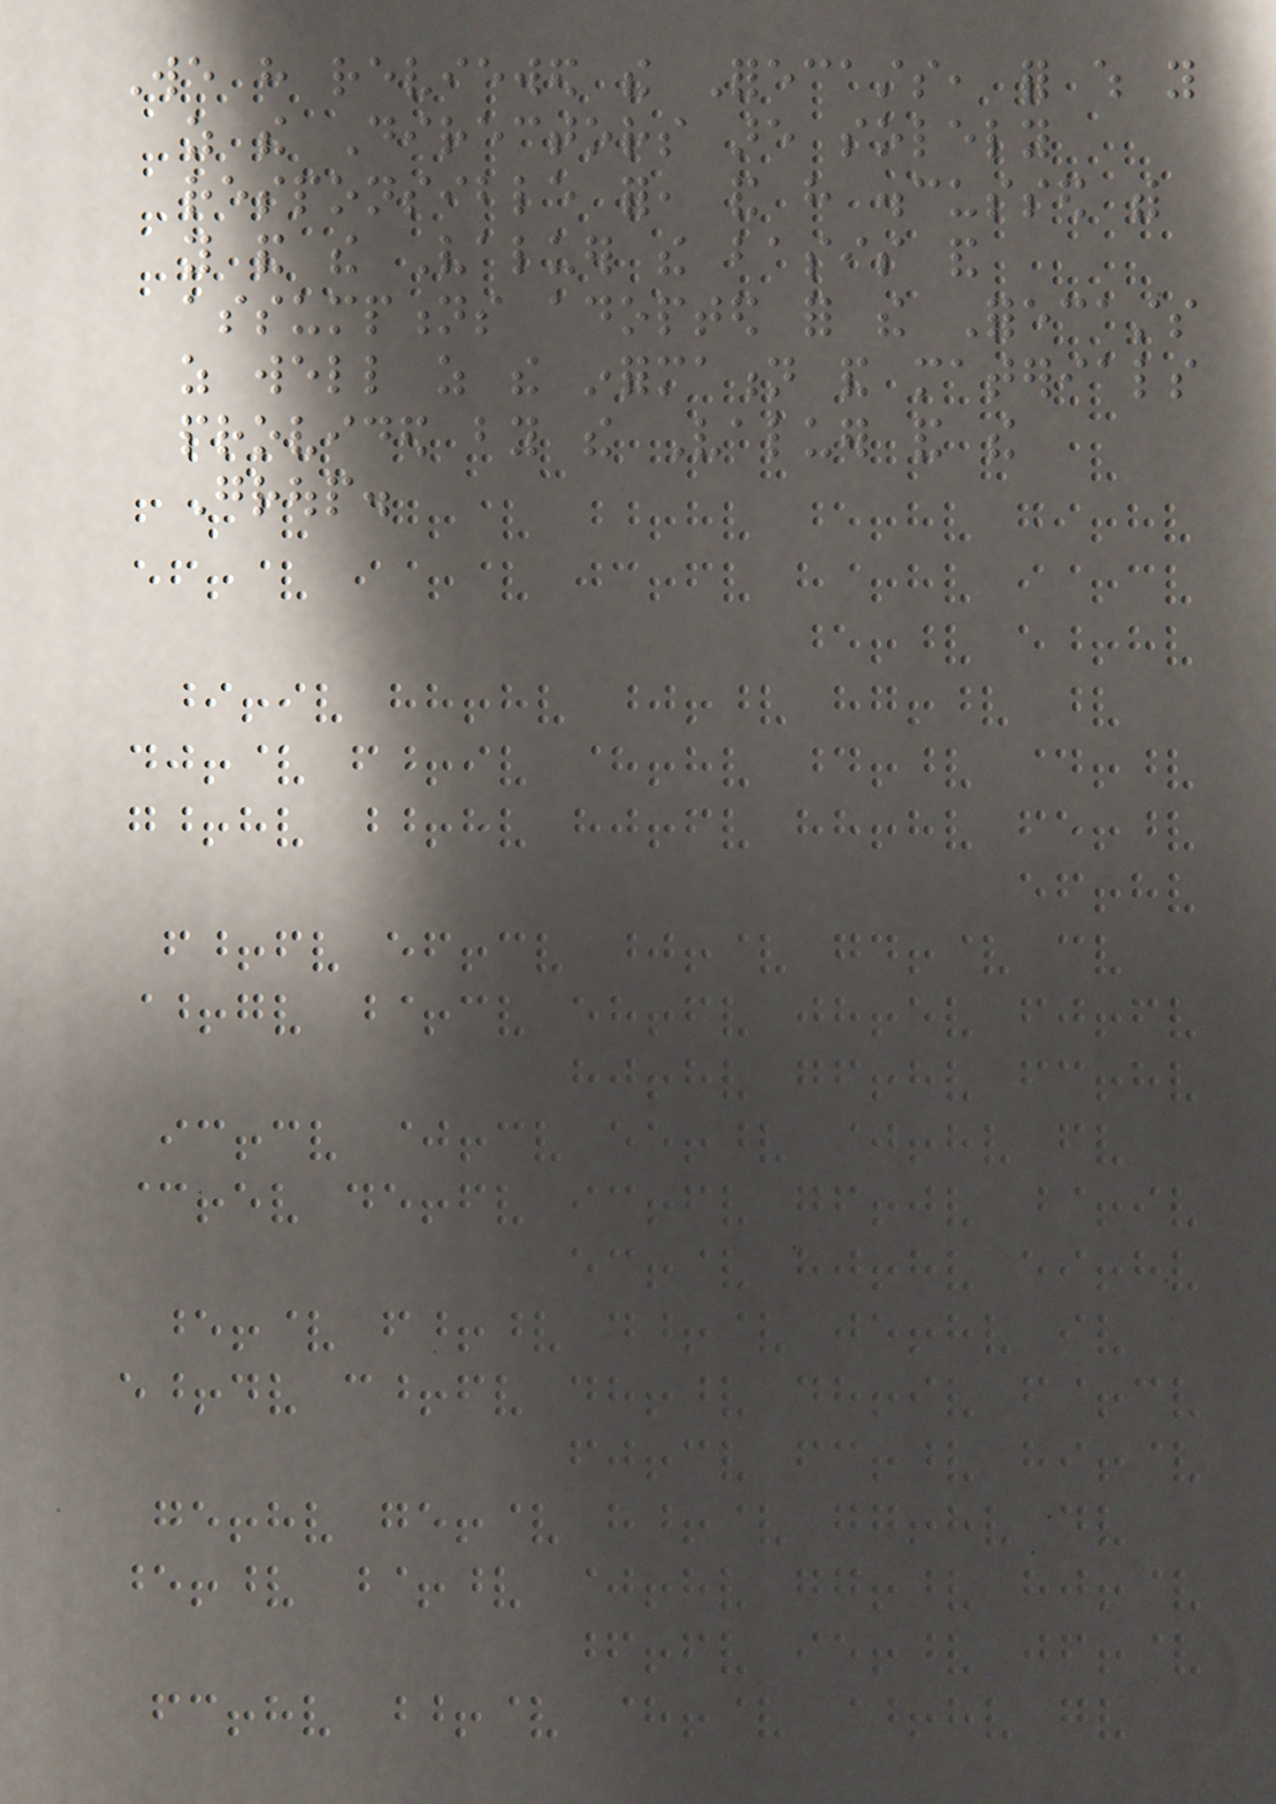We have reviewed the Forecasts, for which you
as the Directors are solely
responsible for, and have discussed with
you and the Valuer the basis and
assumptions adopted for the Forecasts
as well as the information and materials
provided by the Valuer and the
Group.
